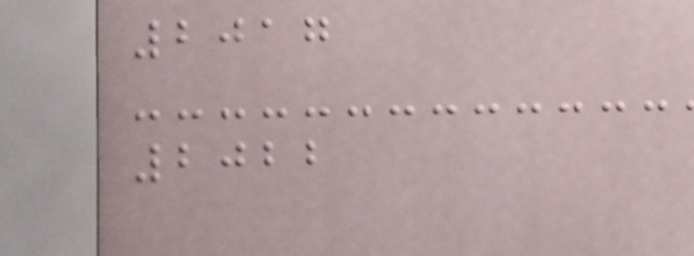2017
2022
